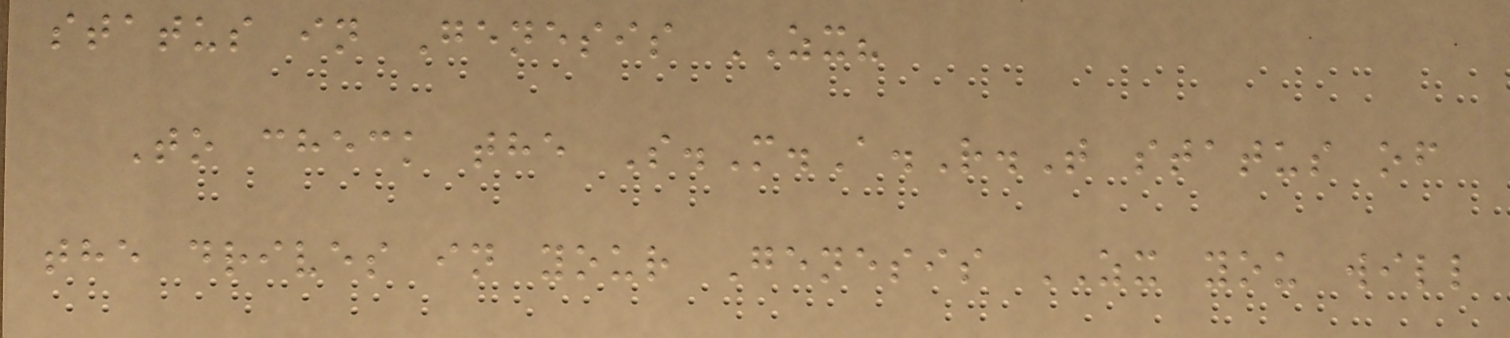status in Genesis ZX?
To check the S.M.A.R.T status of
the drives in your Genesis ZX you will
